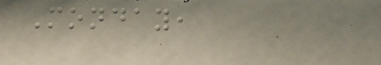Monday,
